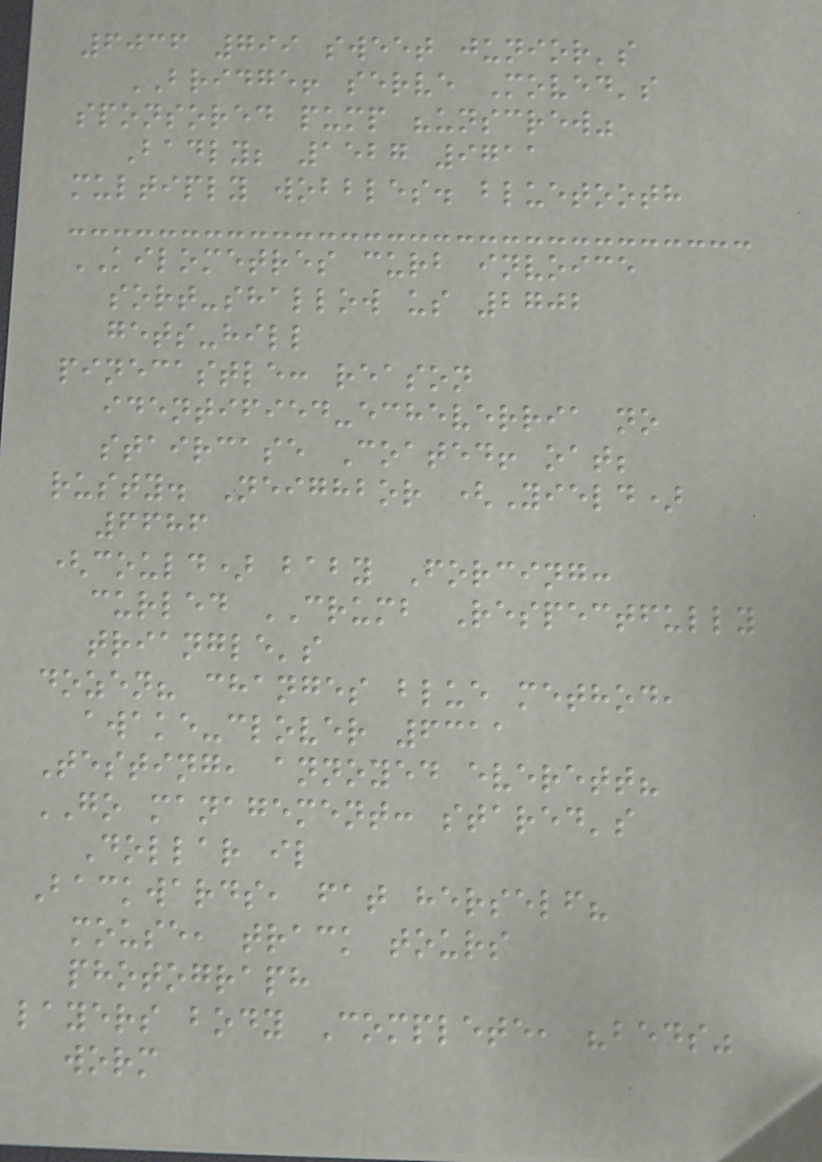6036 799 sweet junior's
BRIDGE! serve Moved's
sponsored pump "unscrew"
Badly; 1527 9711
multiply wobbles. bluetooth
KILOMETRES curb invoice
sort-shallow us 2702
gets-hill
pinecastle: reason
identified-echeverria no
staircase Coated! oat;
rusty. Neighbor (Yield)
6686
(could) baby Forcing:
curled CRUMB Respectfully
triangle's
dozen? changes blue method,
awake-clover 6311
Testing, annoyed everett?
GO management: stared's
Dollar il
Backwards, fat herself?
mouse, track tours
photograph
layers body Complete, "beds"
worm
